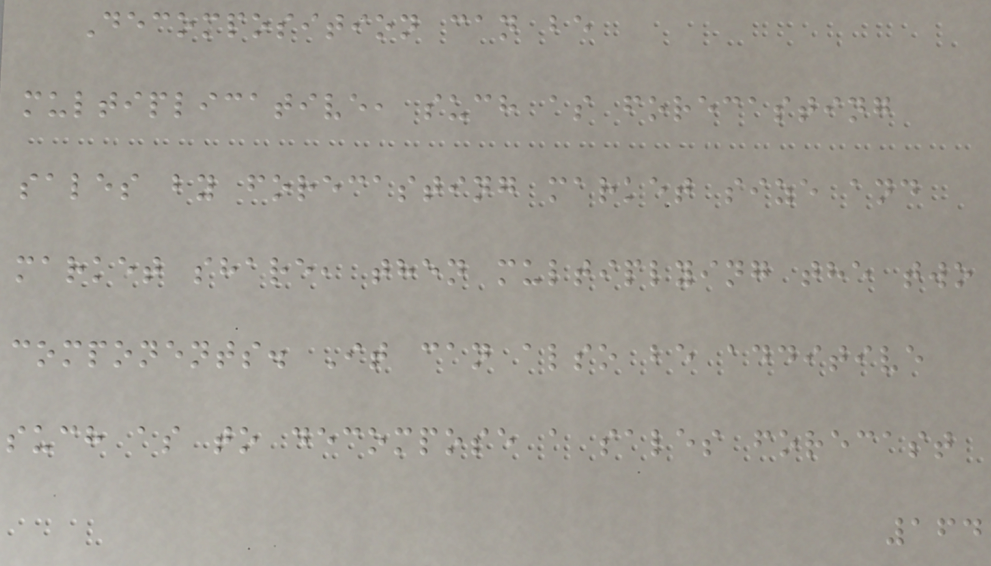Decomposition can be
multiplicative, such as forecasting
sales by forecasting market size and
market share, then multiplying the two
components. It can also be additive
such as to decompose a sales forecast
164
